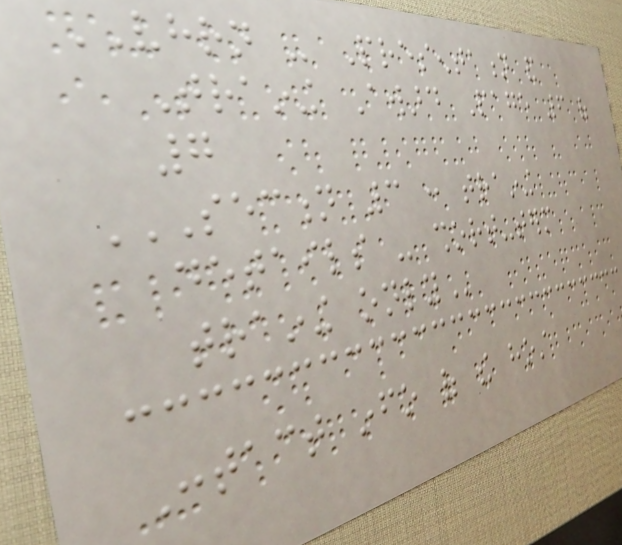VHRN - Presentation and
Training Award Page 6 of
7
SECTION 3 : TRAINING
DETAILS - SHORT-TERM
TRAINING ONLY
Contact info of the host
